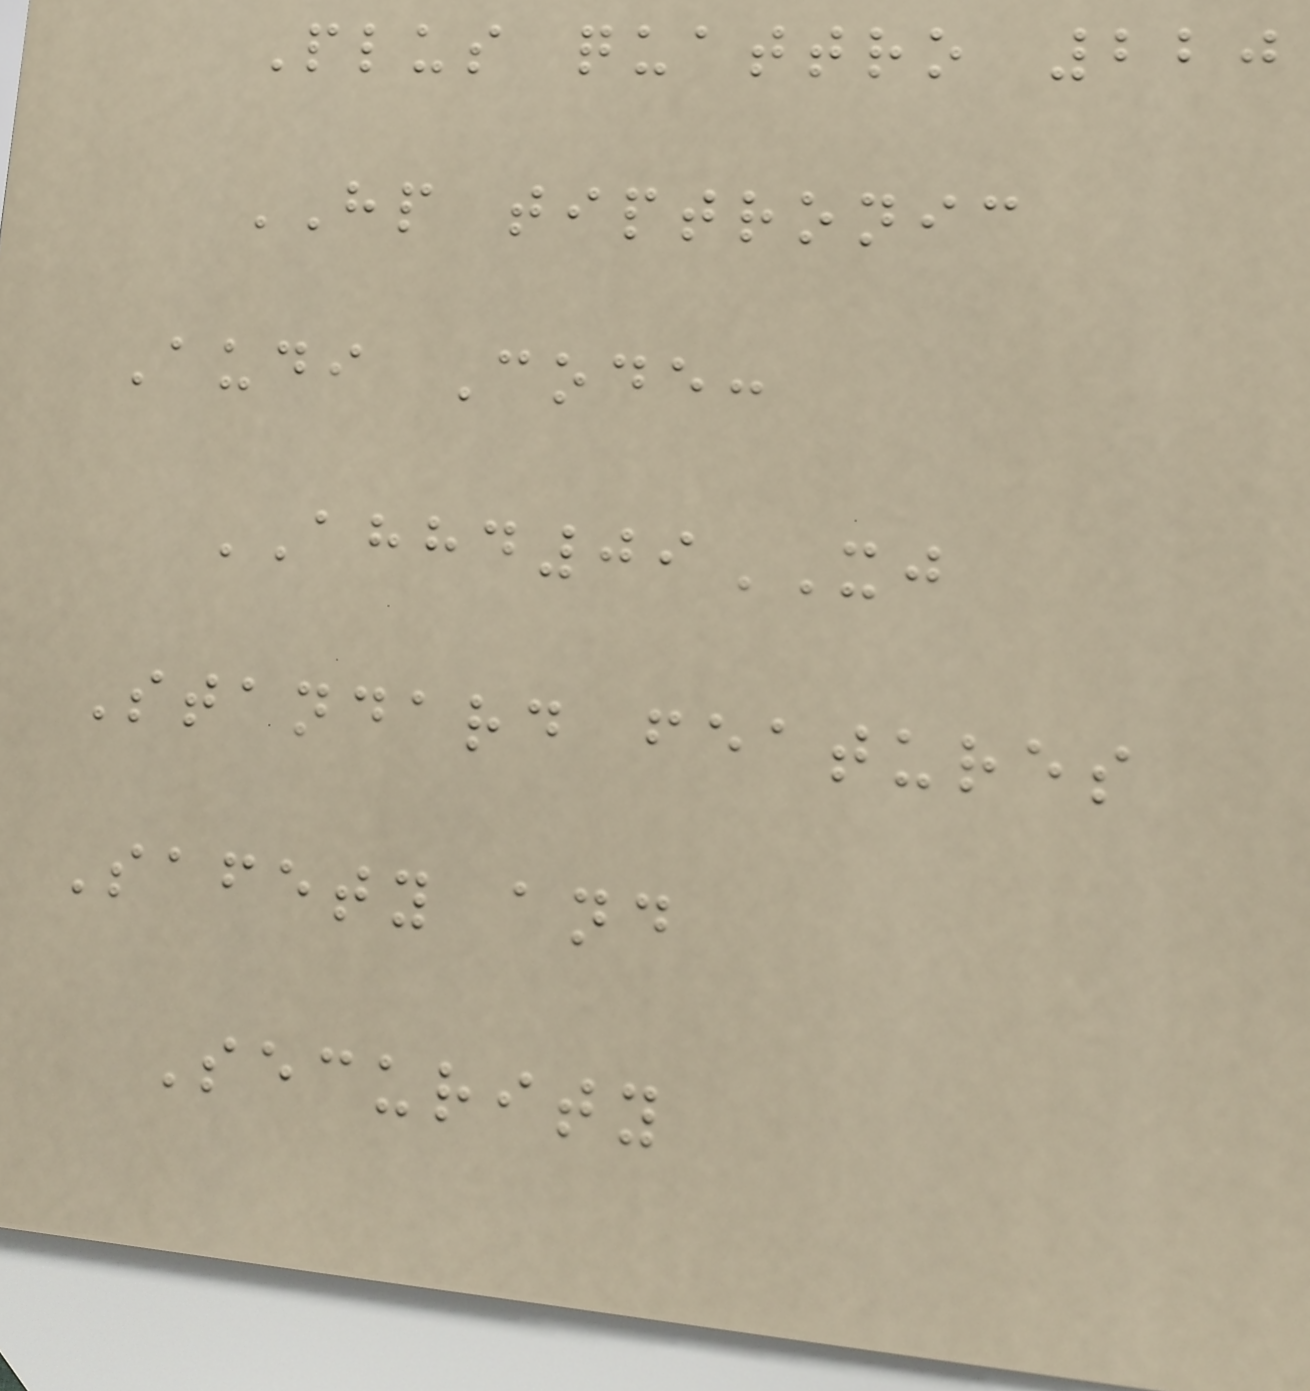Plus quattro 220
HP tiptronic
Audi Code:
AHHD09XJ
Standard features
Safety and
Security
